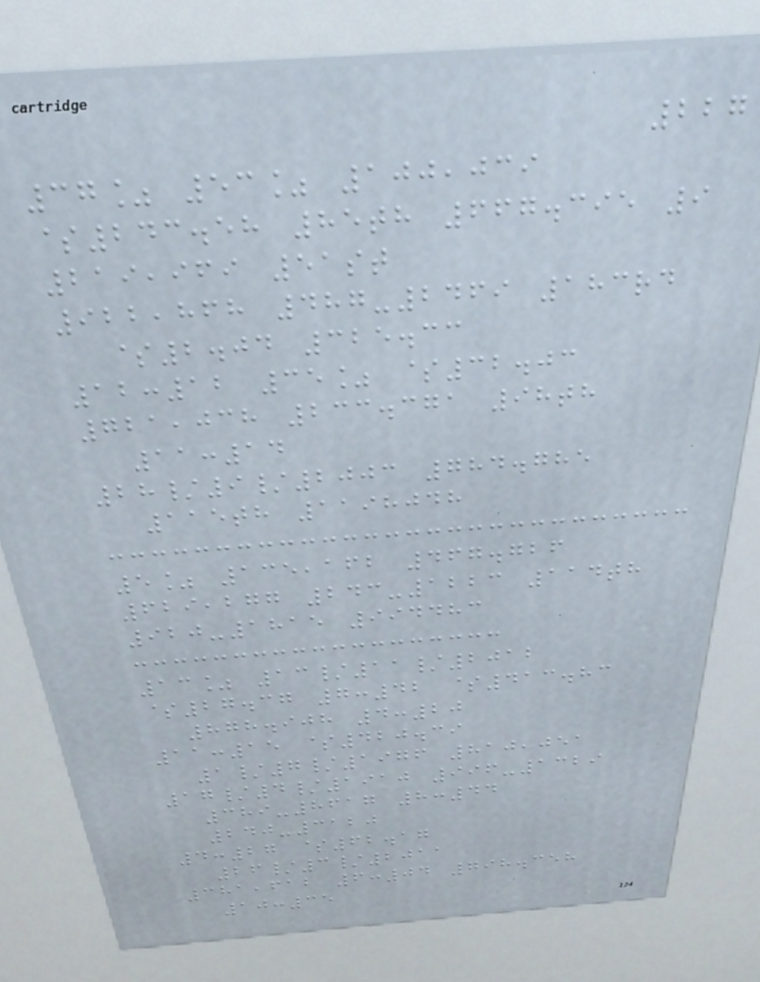227
37% 53% 100,039
$243.58 85th 667.395 9
219,969 51st
922,868 487-2469 183rd
$2.04 325.33
12:12 35% $32.03
721,038 233.371 98th
11:14
28/9/2003 784.785
115th 1198048
5% 135,162 467.726
629,277 243-1223 114th
920-1815 994483
13% 13/11/2012
$27.37 7:42 $413.83
878.908 4:20
11:15 $420.39
1/7/1976 810,051
17/4/1910 996-1329
389-8617 8:44
240-3120
4:27 $62.17
26/3/2011
381,612 6:04 798.358
10:35
